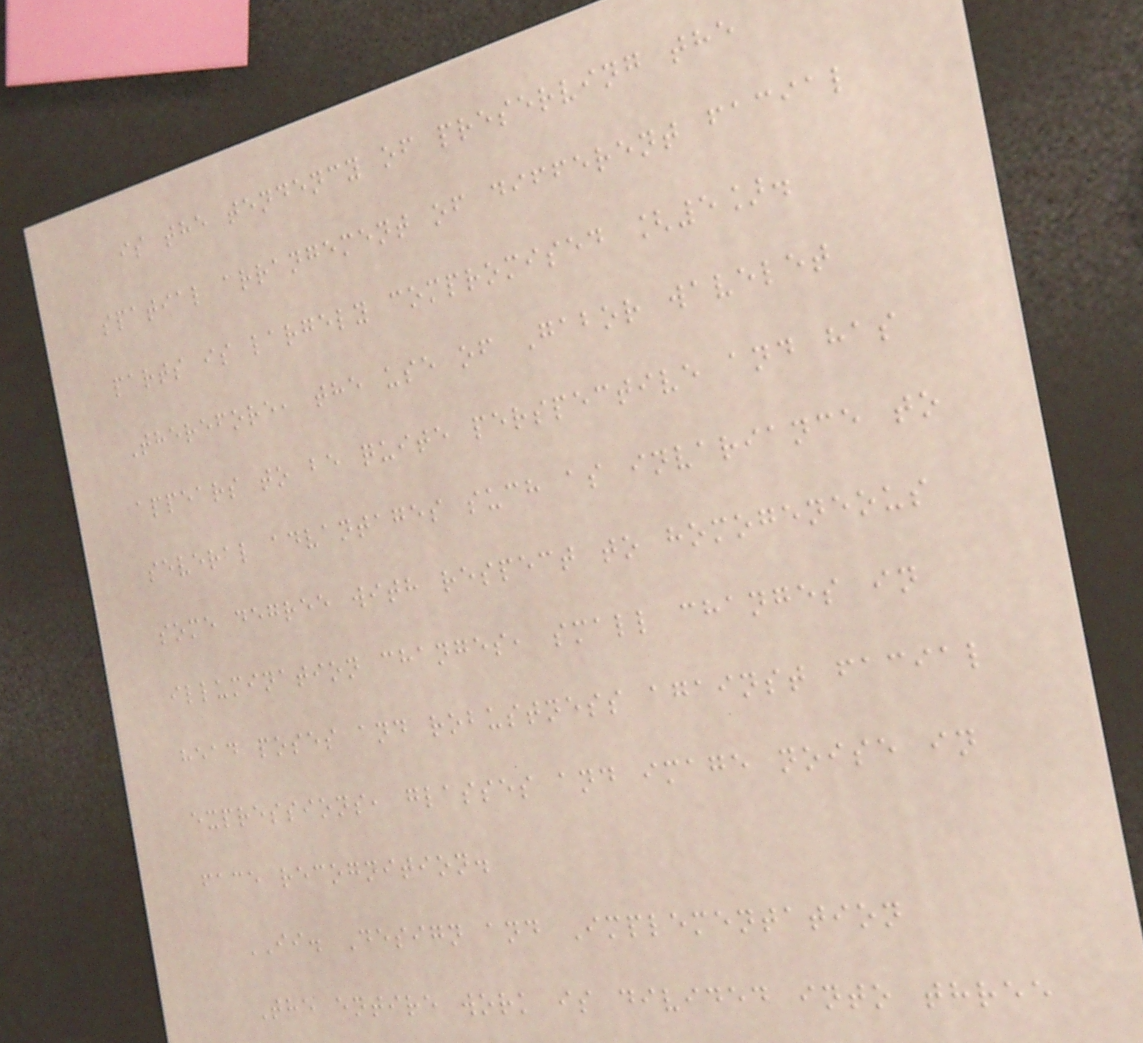is the tendency of preserving the
spatial arrangement of different facial
parts is largely compromised [5].
Therefore, the use of Gabor wavelet
appears to be quite perspective and has
several advantages such as invariance to
some degree with respect to homogeneous
illumination changes, small changes in
head poses and robustness against facial
expressions, glasses and image noise in
face recognition.
II. Design and Implementation
The entire work is divided into three
